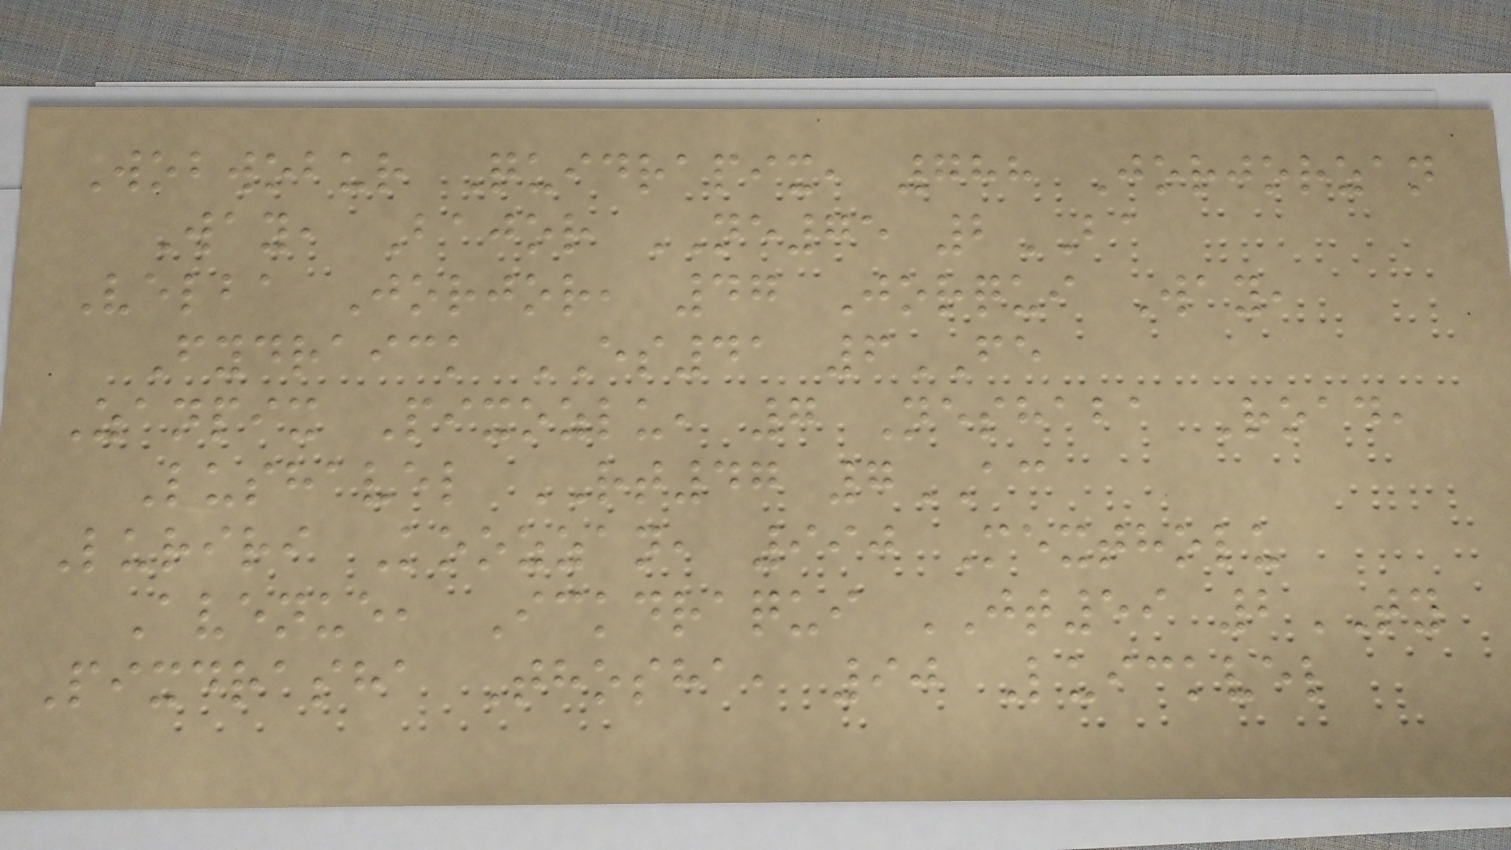Wobwobur Quidrapix, 788 Jorjorzan
Way, Bajor NE75 2BA
Velba Jorjor, 47 Jorqui Way,
Fydraick ES41 6FE
Zanpix Pixozlu, 7 Neshaba Road,
Lushavel RT47 7AC
Luriri Koozzan, 990 Mextholu
Avenue, Ickdraqui JT59 2TY
Pixdrasha Thosha, 90 Luickvel
